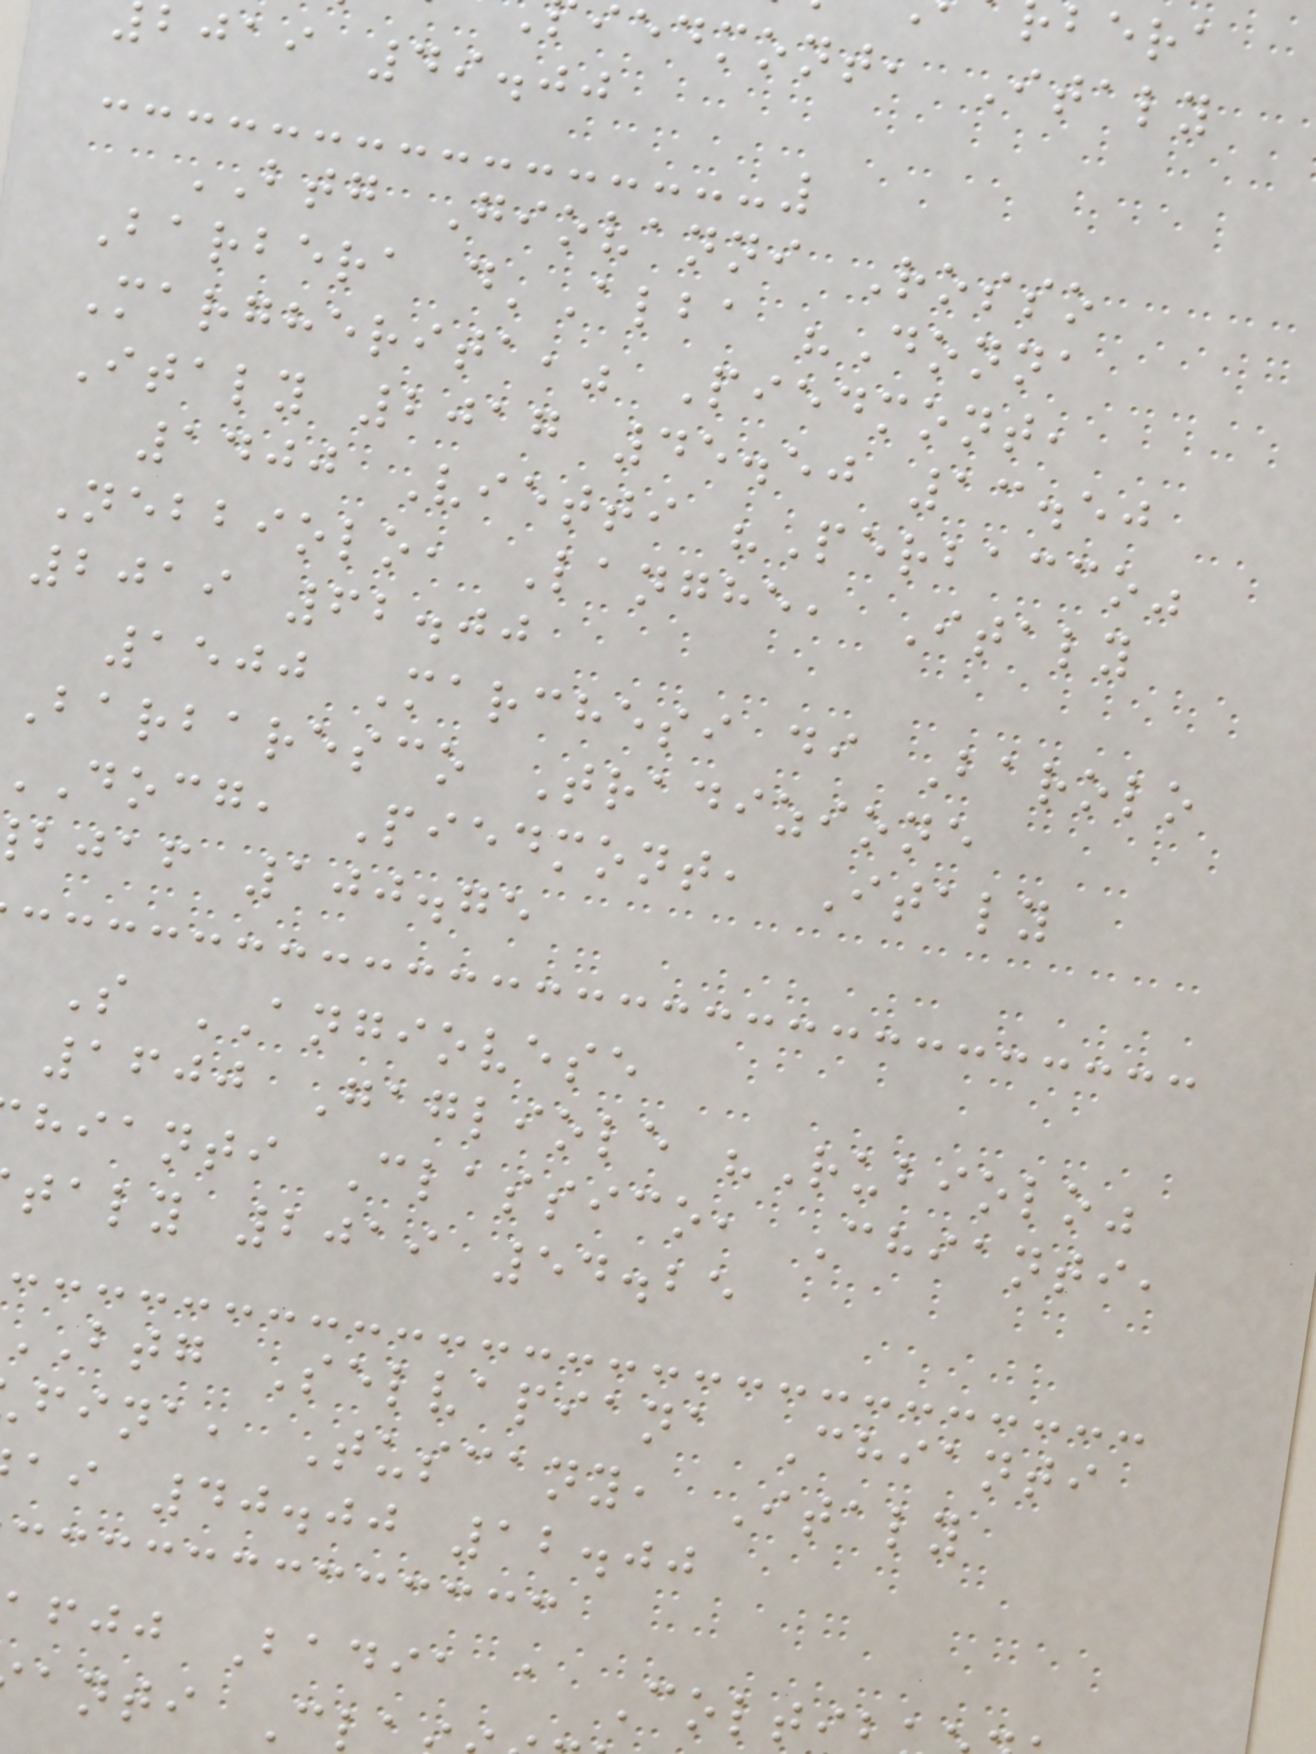iedmont, Italy
bjai 49.00
BTG Giovanni Rosso
Barbera d'Alba "Donna
Margherita," Piedmont,
Italy 2017 45.50 13.50
1400 Vietti "Perbacco"
Nebbiolo, Langhe, Italy
2019 62.00
1500 Marchesi di Barolo
Barbaresco Tradizione
docg, Piedmont, Italy
bjaf 100.75
S ANGIOVESE
1600 Gagliole "Rubiolo"
hianti Classico, Chianti,
taly 2019 54.25
btg Selvapiana Chianti
fina, Tuscany, Italy
ai 40.00 12.00
afjj Badia a Colti
anti C
